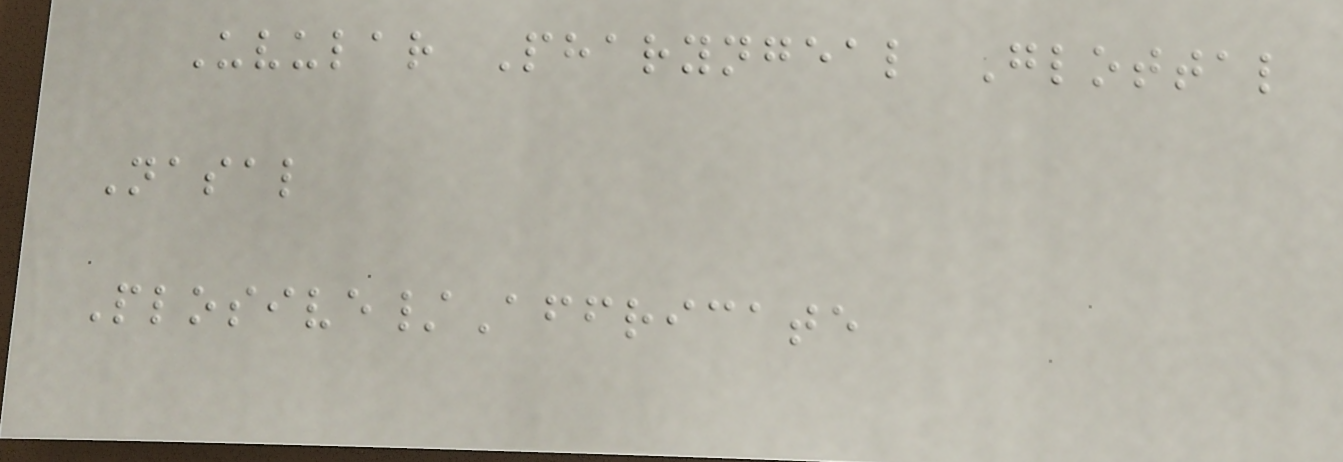Uvular Pharyngeal Glottal
Nasal
Plosive/Affricate
